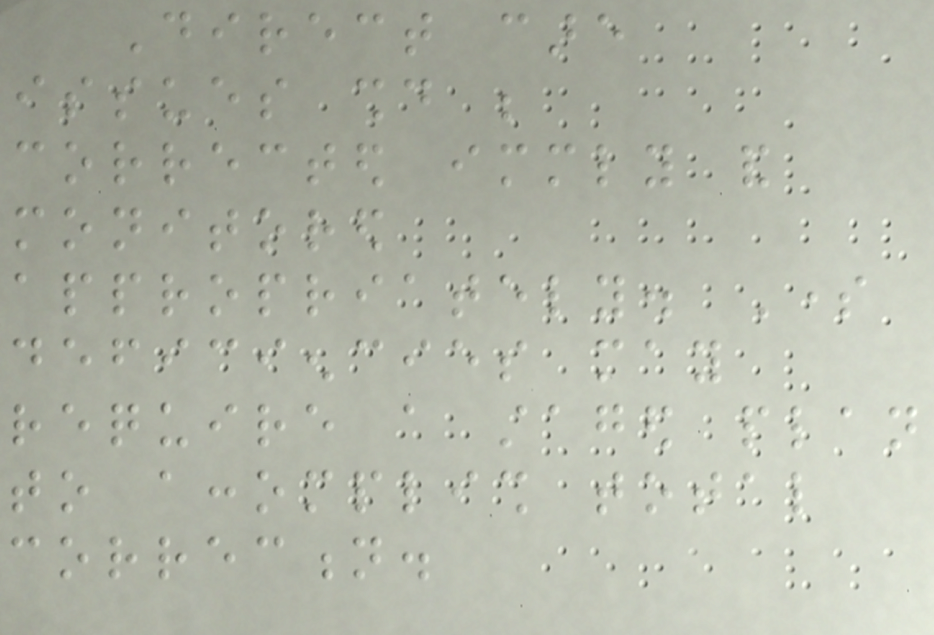Direct care
issues should be
corrected immediately and
monitored
appropriately. Some
deficiencies may
require a staged plan
to accomplish total
correction.
